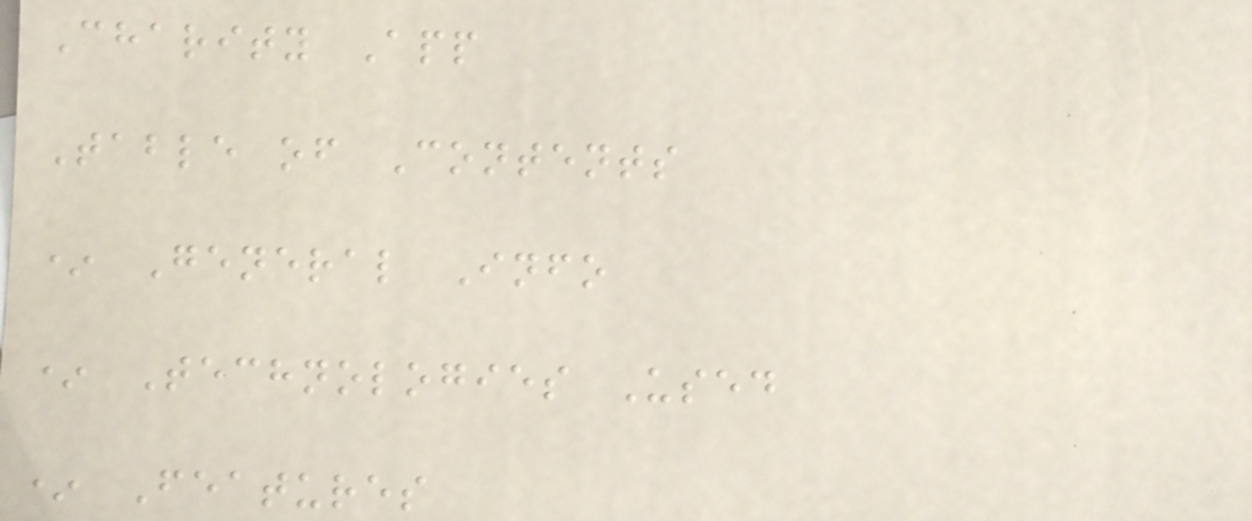Charity App
Table of Contents
* General Info
* Technologies Used
* Features
